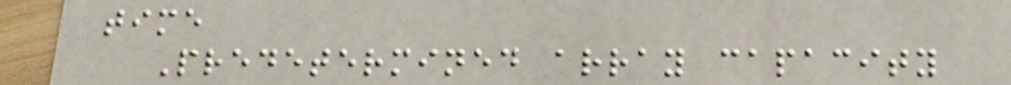time
Predetermined array capacity
